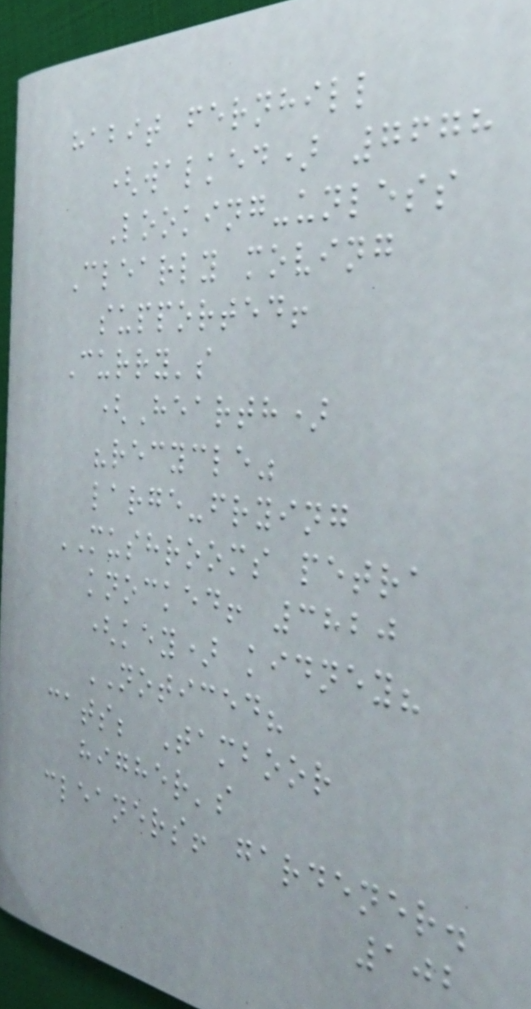habit fernhill
(walked) 7678
Looking-unless
Clearly moving
supported!
Curry's
(Hearth)
"recycle"
large-frying
MUSHROOMS petra
knocked! 3820
(key) kidney?
NOTICED?
cats; Tamboor
higher's
cleaners! gardener.
102
